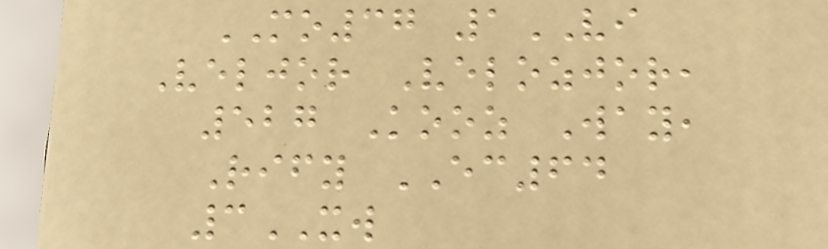MO37 1VI
Veljor Velozjor,
527 Kooz Way,
Rify EC64
3XW
